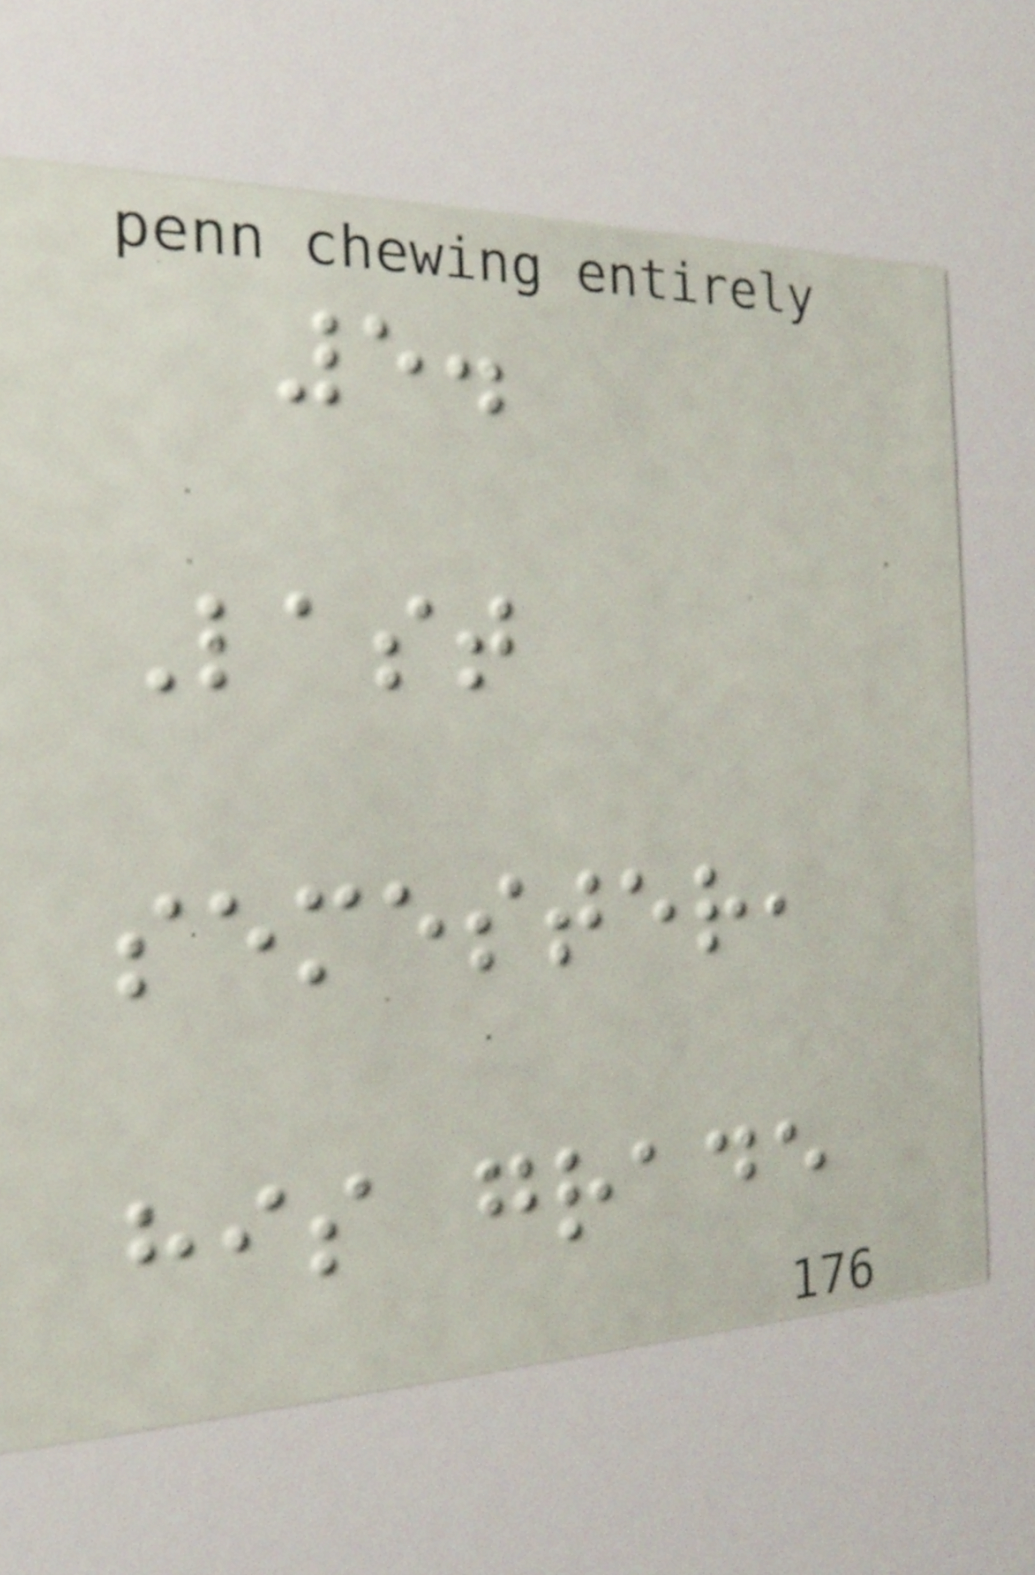5.
Last
semester,
his grade
